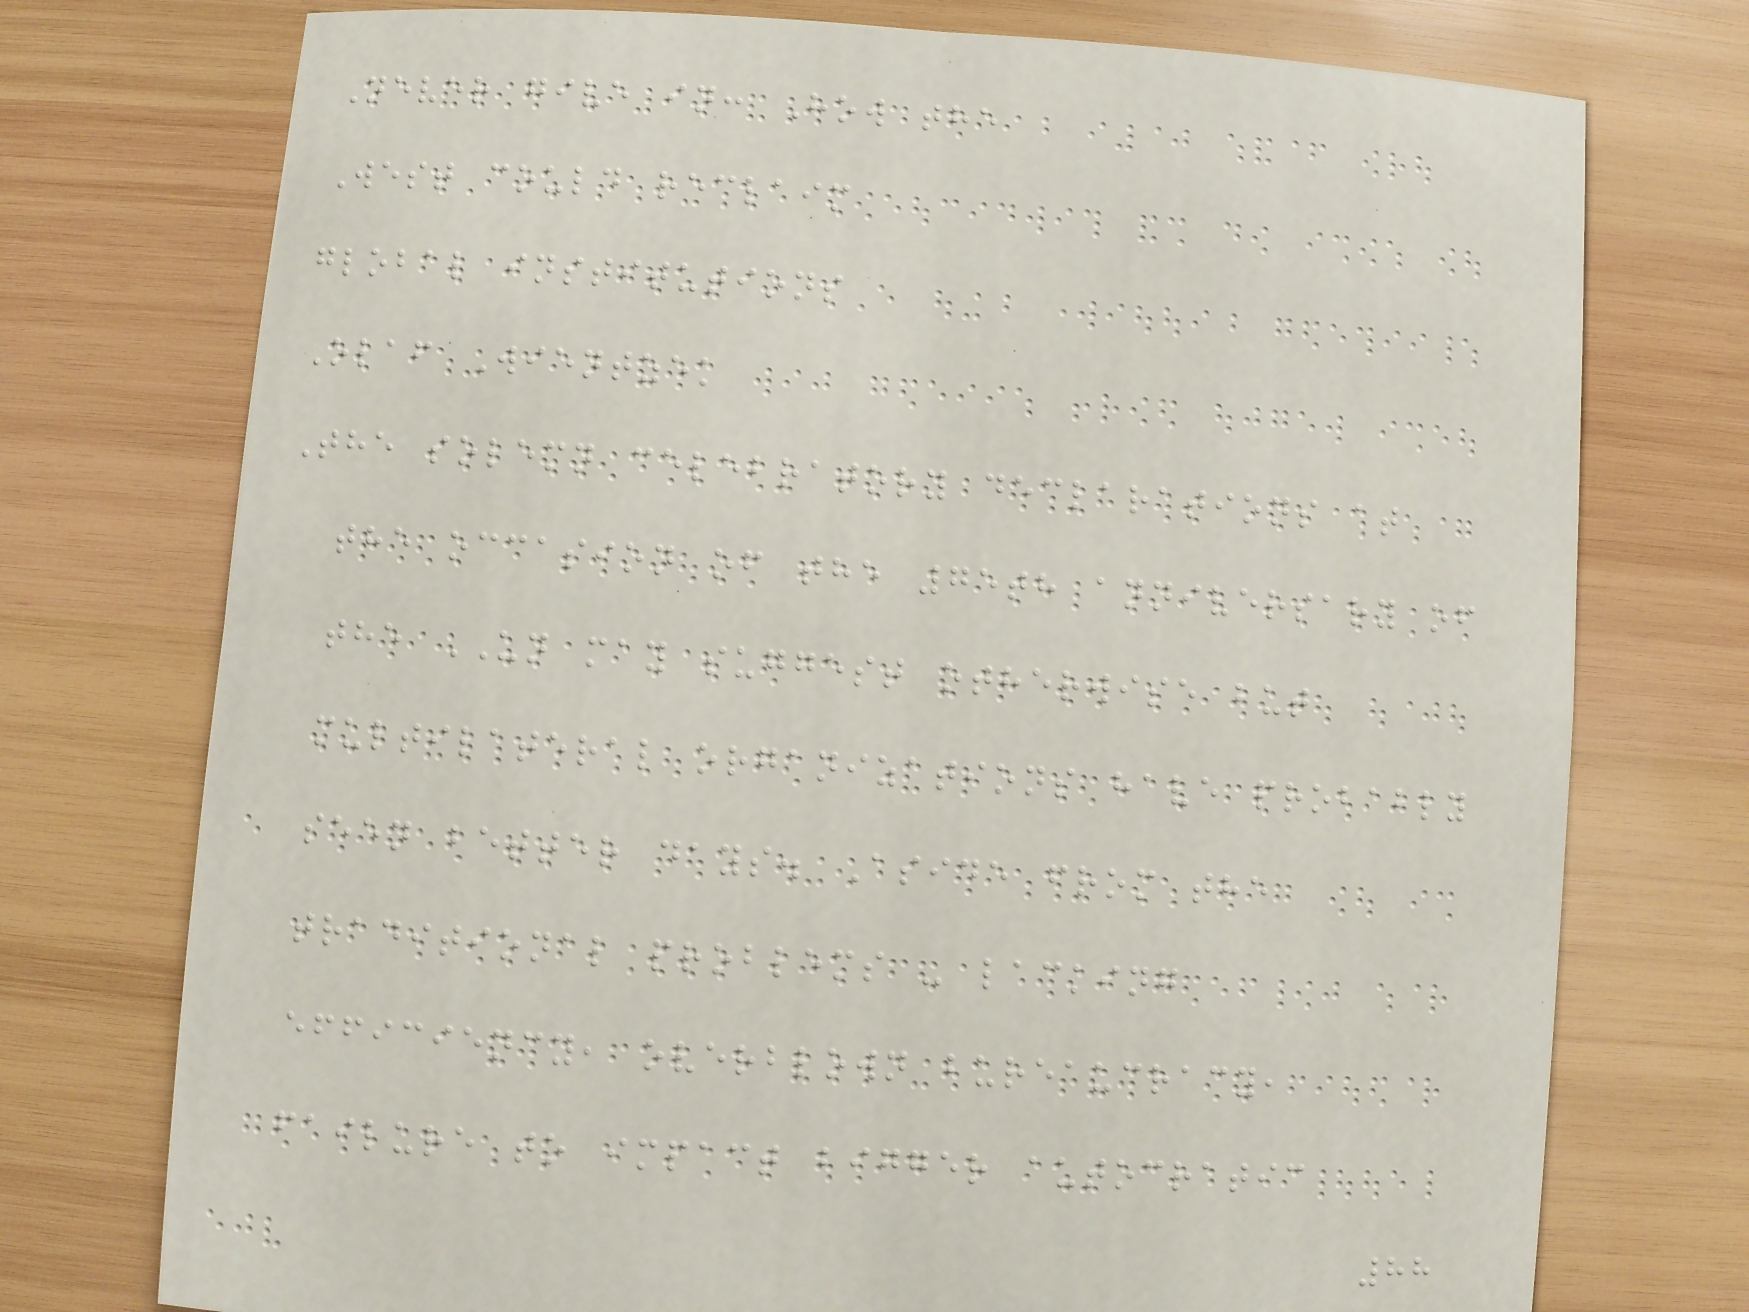Never give in: How the
West could reclaim
global institutions
Olaf Wientzek
The solemn celebratory declarations at
the occasion of the 75th anniversary of
the UN may suggest otherwise but
multilateral organizations have probably
seen better days. Aside from the
traditional problems - lacking
efficiency, overblown bureaucracy,
failure to impact bigger autocratic
88
